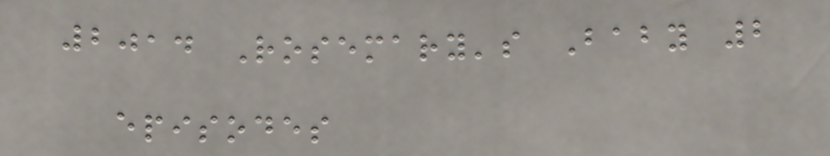2014 Rosemary's Baby 2
episodes
